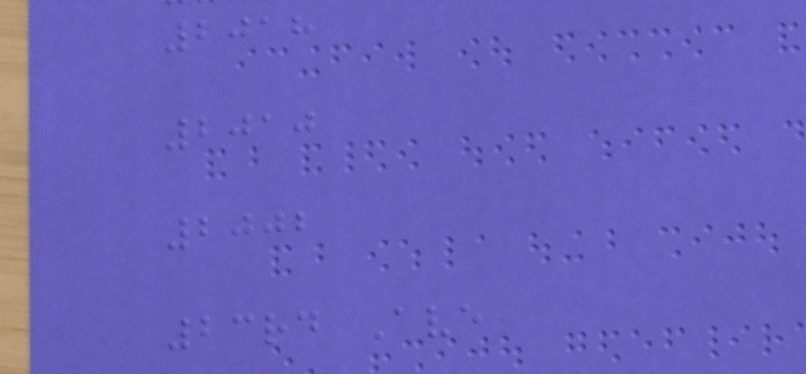2018
2010
2002
23rd Ave
